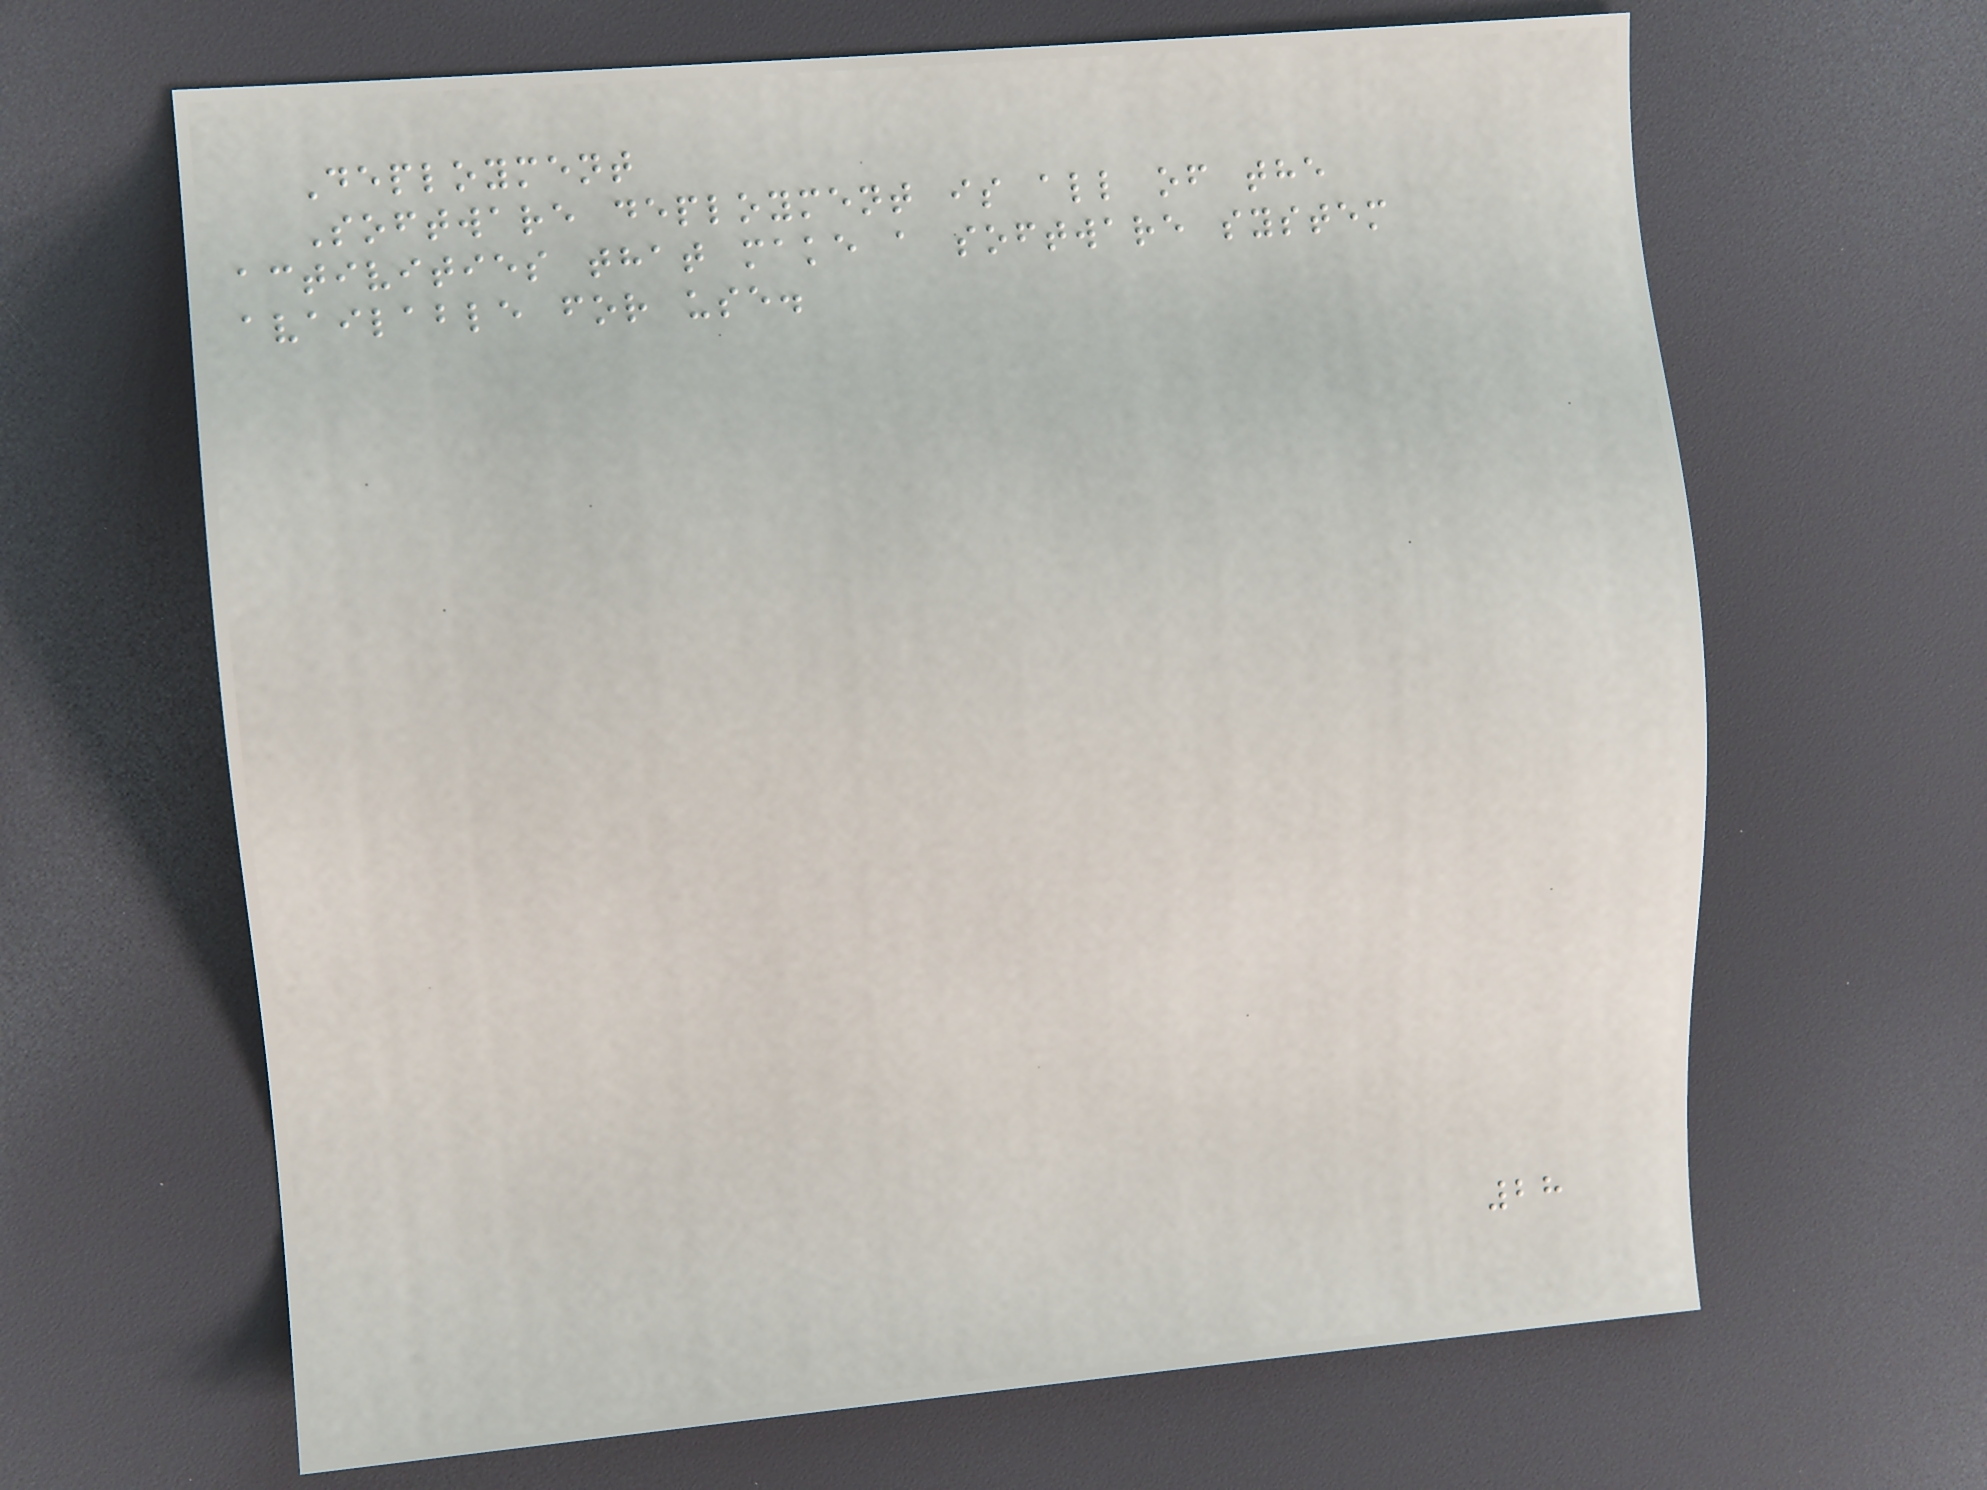Deployment
Software deployment is all of the
activities that make a software system
available for use.
28
